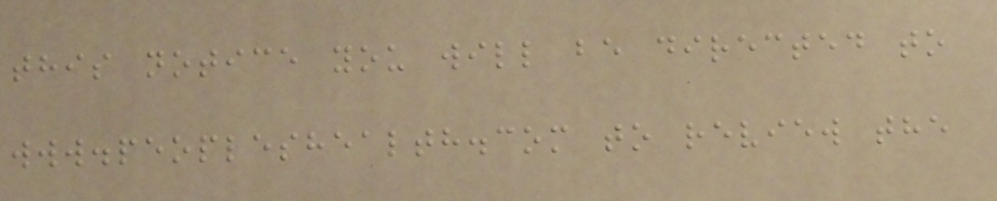this notice you will be directed to
www.peopleshealth.com to review the
